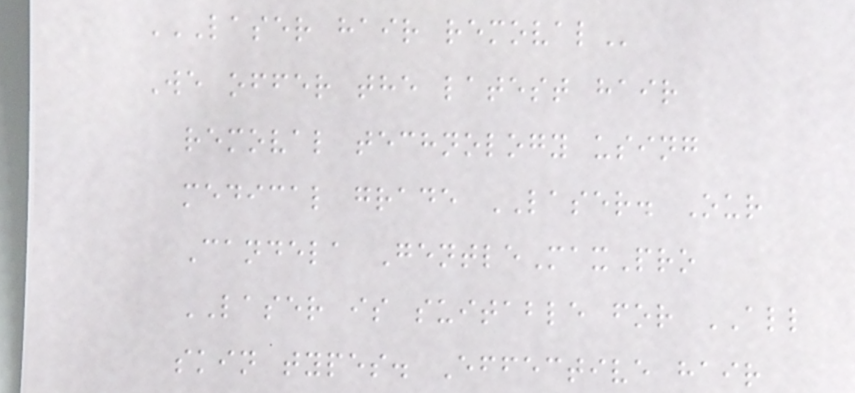LASER HAIR REMOVAL
We offer the latest hair
removal technology using
medical grade LASER. Our
Candela GentleMaxPro
LASER is suitable for ALL
skin types. Effective hair
